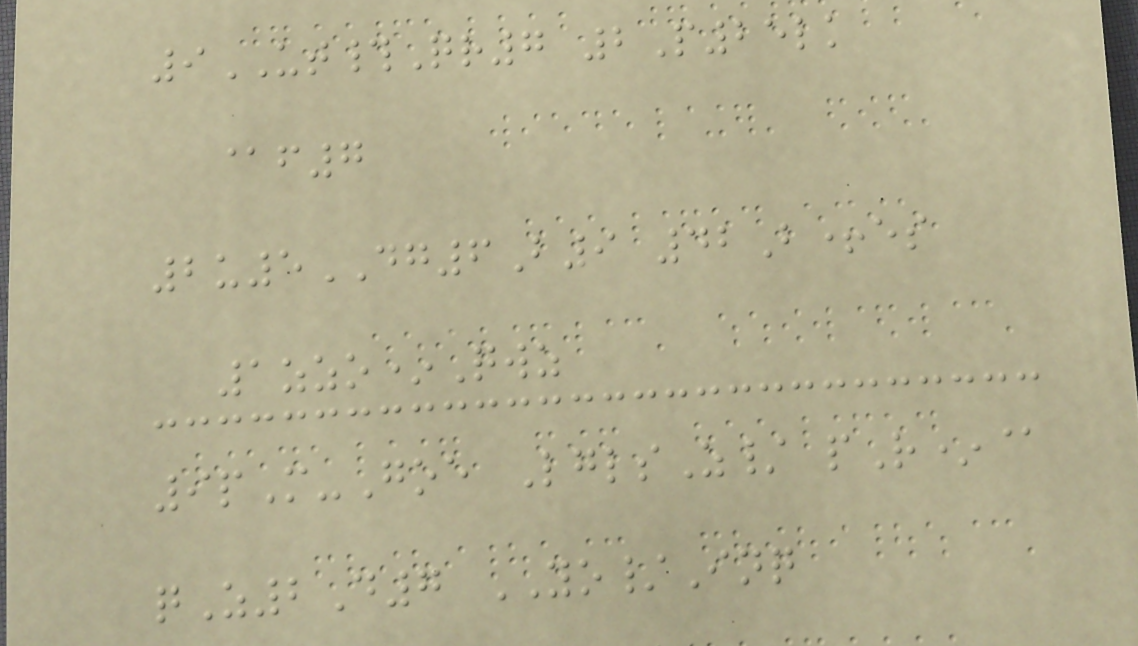9UT#Qr7 2P25lk
@f7
2u5DG6B9 42B+es
1zzo*Qwz
9pM-Goe LglsZ/ pR*@
qZ2D7 YO/Inq
